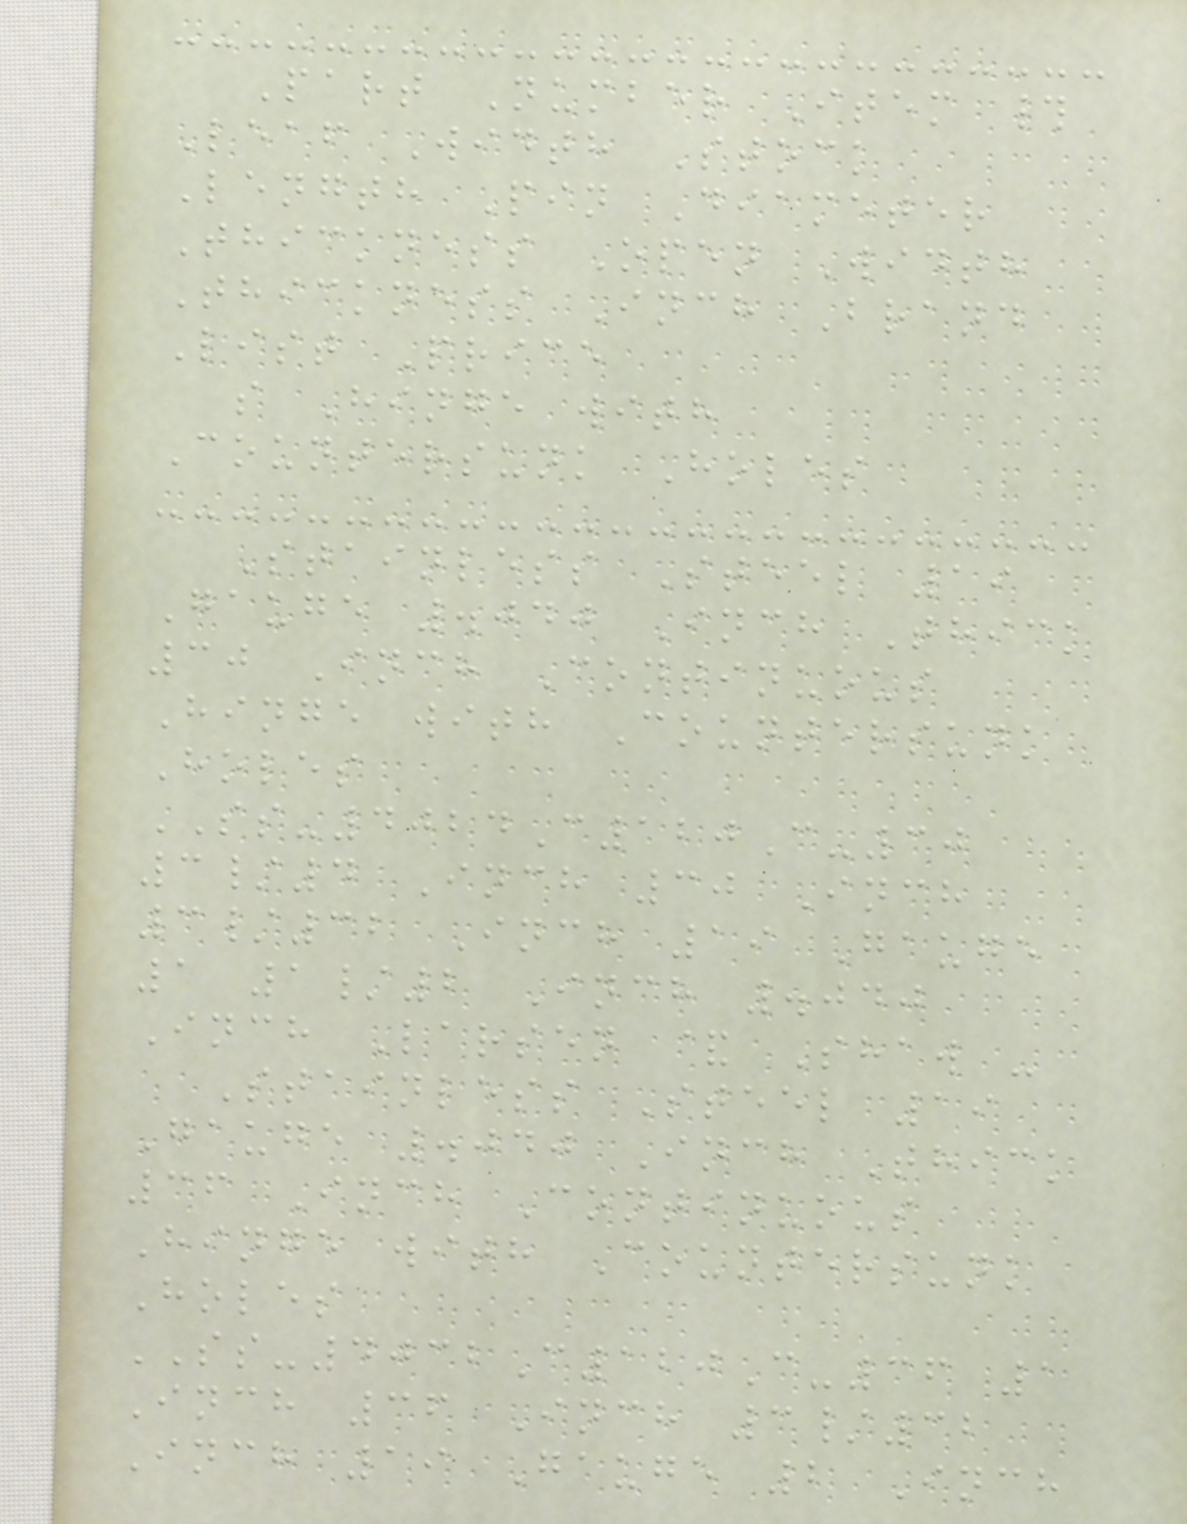Part Number Item #
Leaf Width Stock
Length Pin Diameter
Thickness Open Width
Thickness Inch Brand
List Price
s Hinge with
Countersunk Holes
Stainless Steel 19
Gauge .040 Inch Thick
30 Inch Continuous
Hinge with Countersunk
Holes
SS-4024C120C-30
3/4 Inch 30 Inch
3/32 Inch 19 Gauge
1 1/2 Inch .040
Inch Larsen & Shaw -
Stainless Steel 19
Gauge .040 Inch Thick
36 Inch Continuous
Hinge with Countersunk
Holes
SS-4032C120C-36 1
Inch 36 Inch 3/32
Inch 19 Gauge 2 Inch
